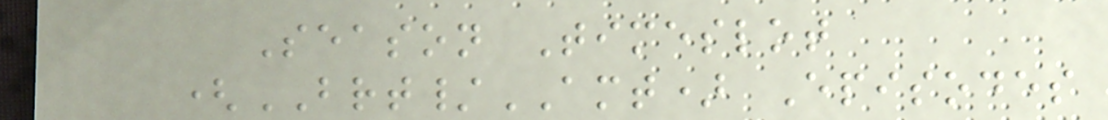Season Timeslot
(BRT/AMT) Episodes
